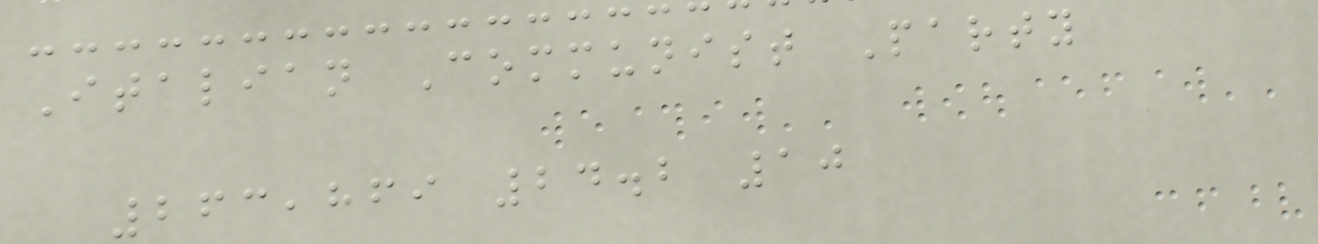Italian Communist Party
263,869 24.2 10
